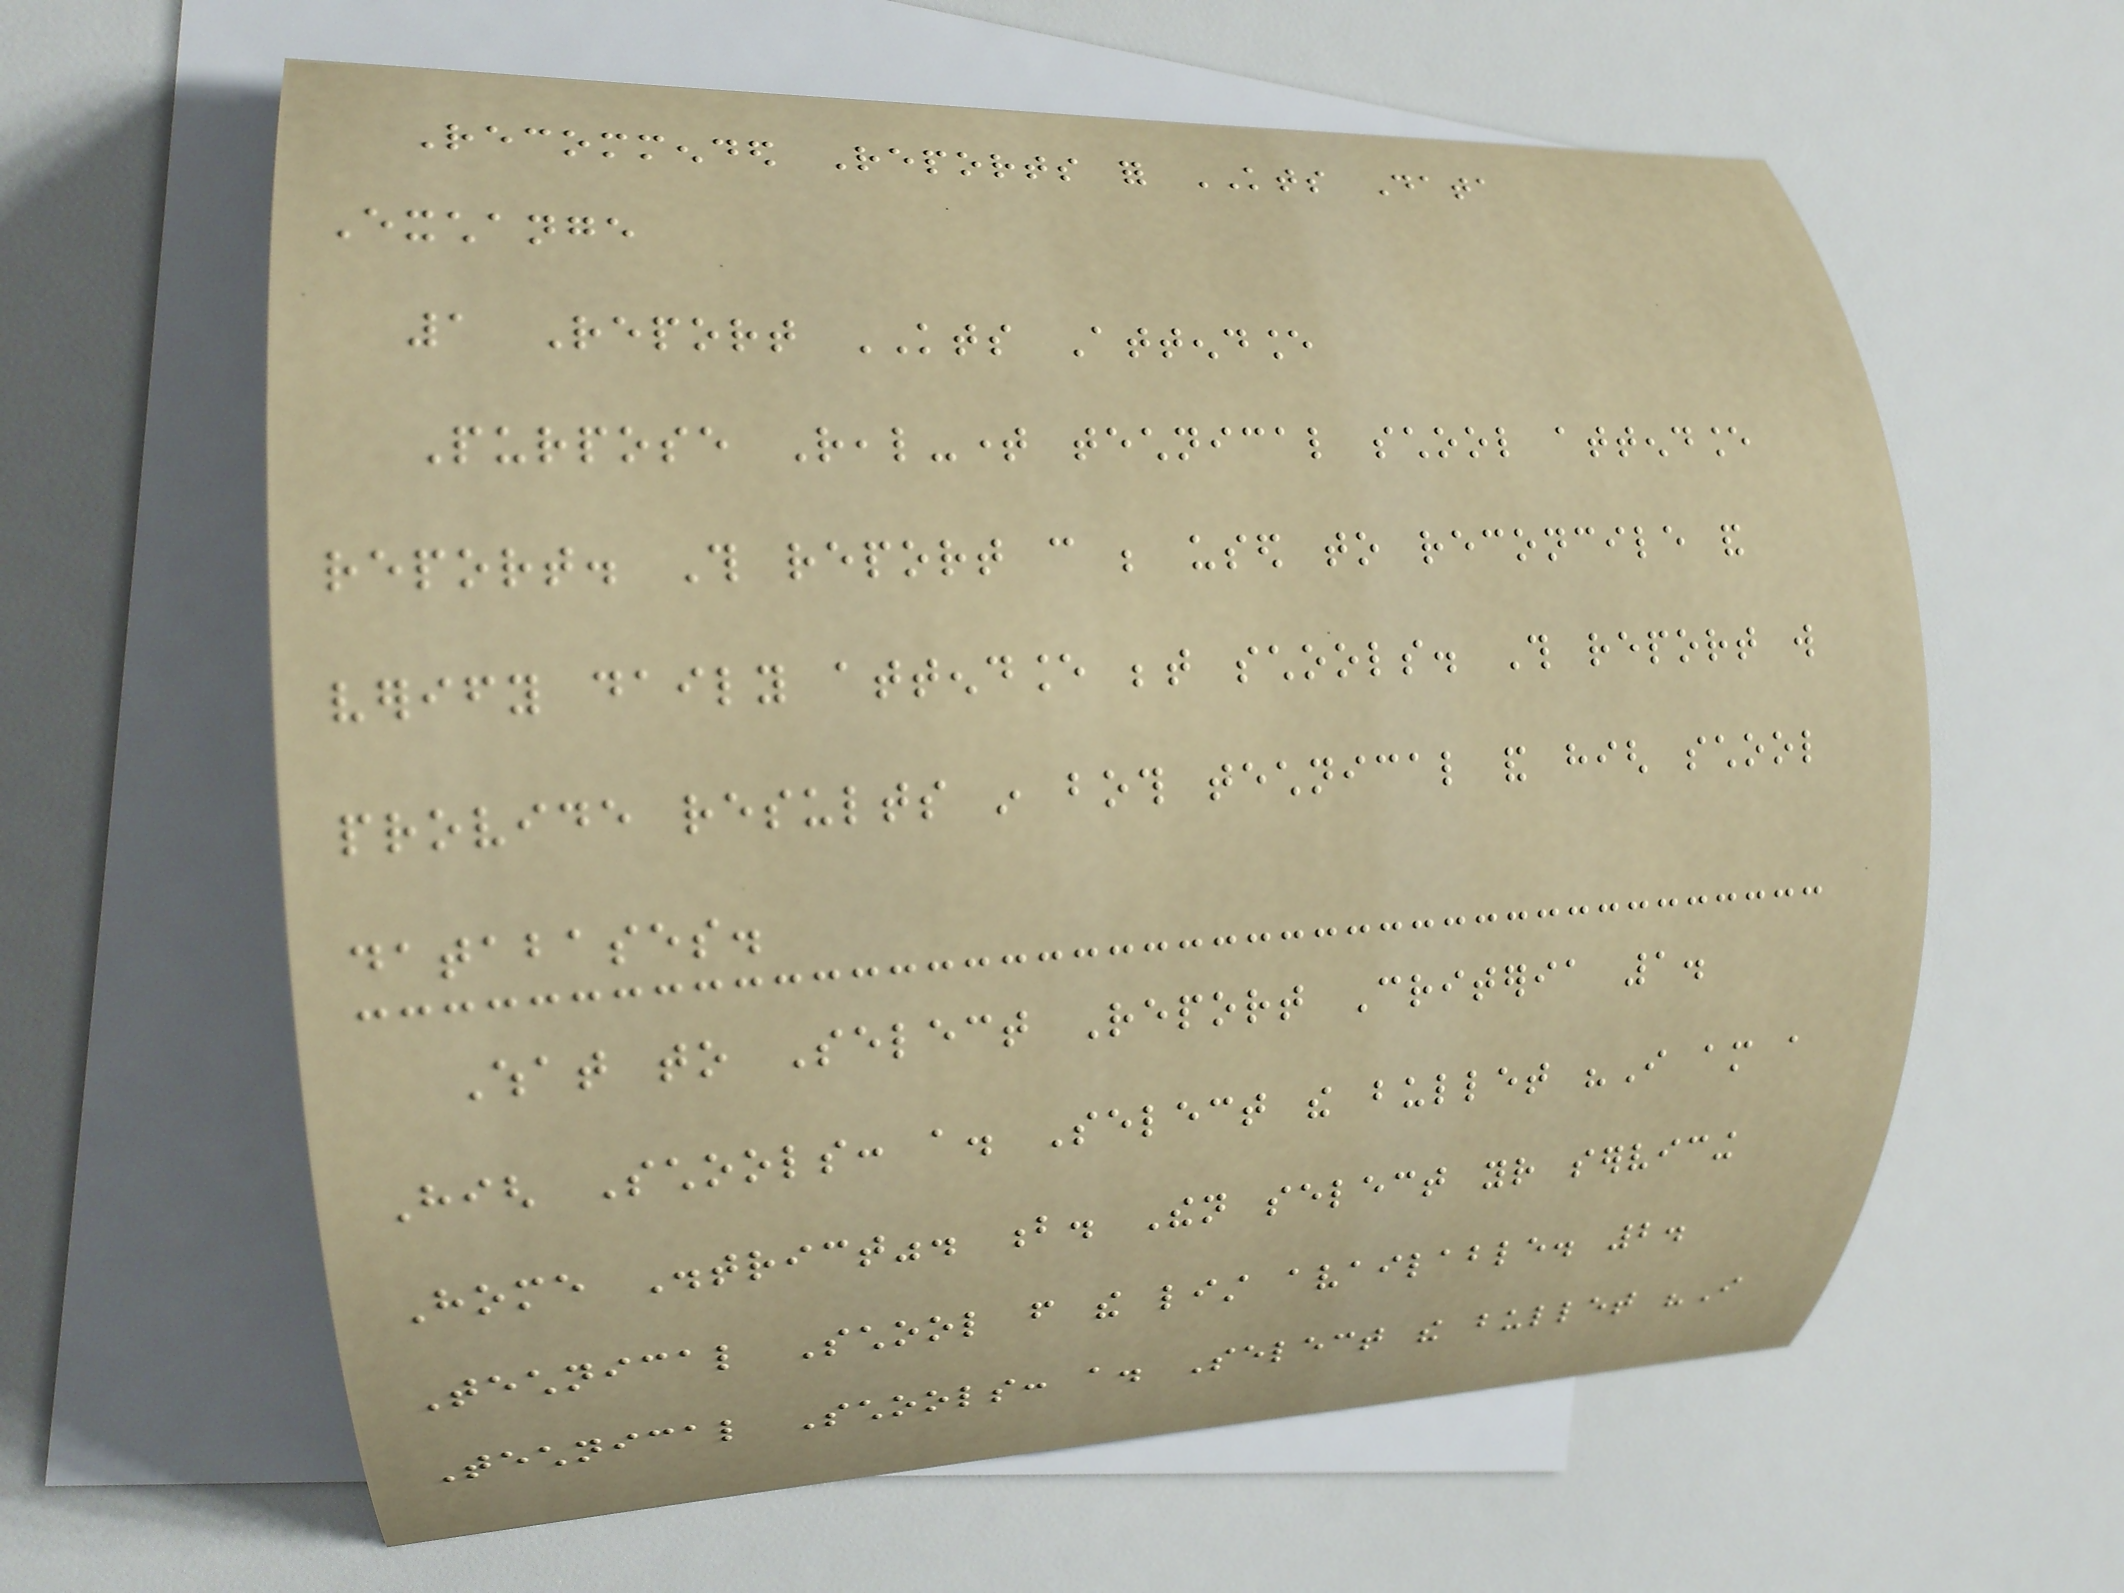Recommended Reports for KTS Data
Exchange
1 Report KTS Attendance
Purpose Real-time technical school attendance
report. This report can be used to reconcile and
verify daily attendance between schools. This report will
provide results in both technical and high school
databases.
What to Select Report Criteria 1.
High Schools: a. Select the bullet "I am a
Home District". b. Then select your servicing
Technical School from the list available. 2.
Technical Schools: a. Select the bullet "I
